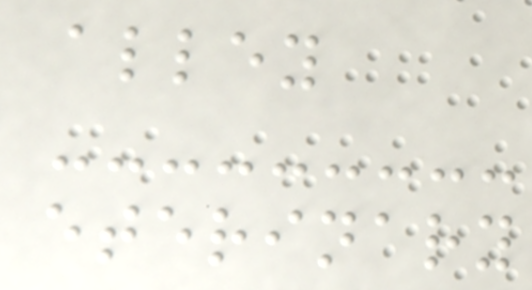alley
eterinary
